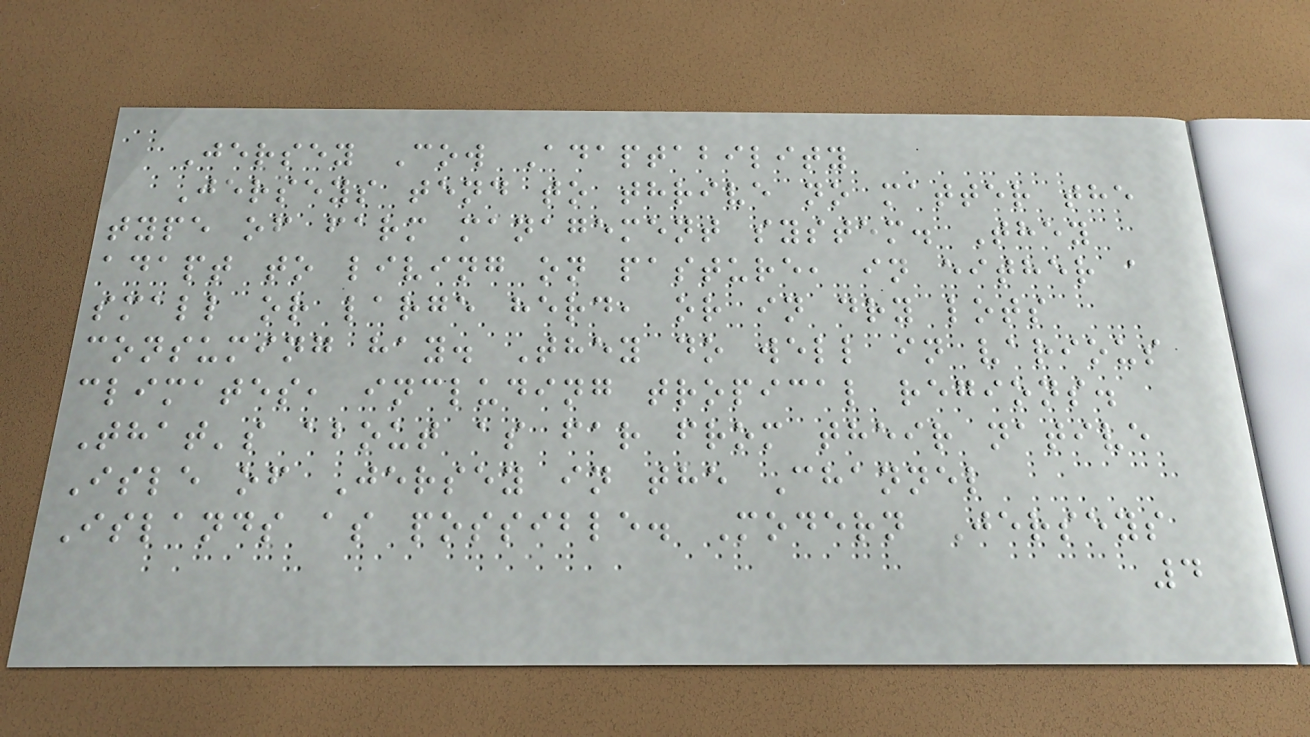Jersey Cow Adaptability
Jerseys tend to thrive no matter the
type of farm management system. They
adapt to living on pasture, in either a
small or large herd, or in dry lots
consuming hay. They do well in various
climates, including tropical regions.
That's about as far from their native
Isle of Jersey in the Channel
Islands as possible. Modern Jerseys
4
